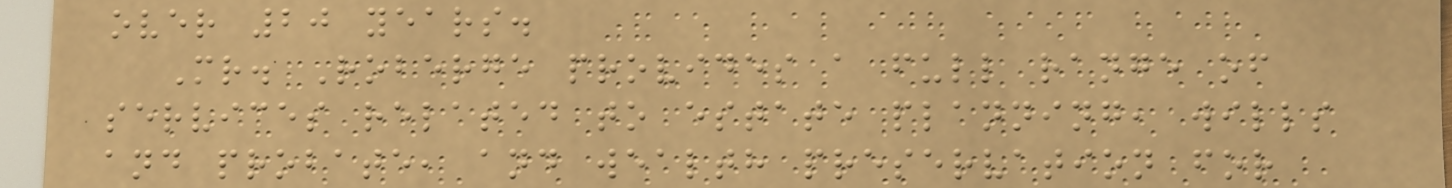over 20 years.
Mr. Roberge provides a full range of
services related to estate planning, wills
and probate, and wealth preservation for
